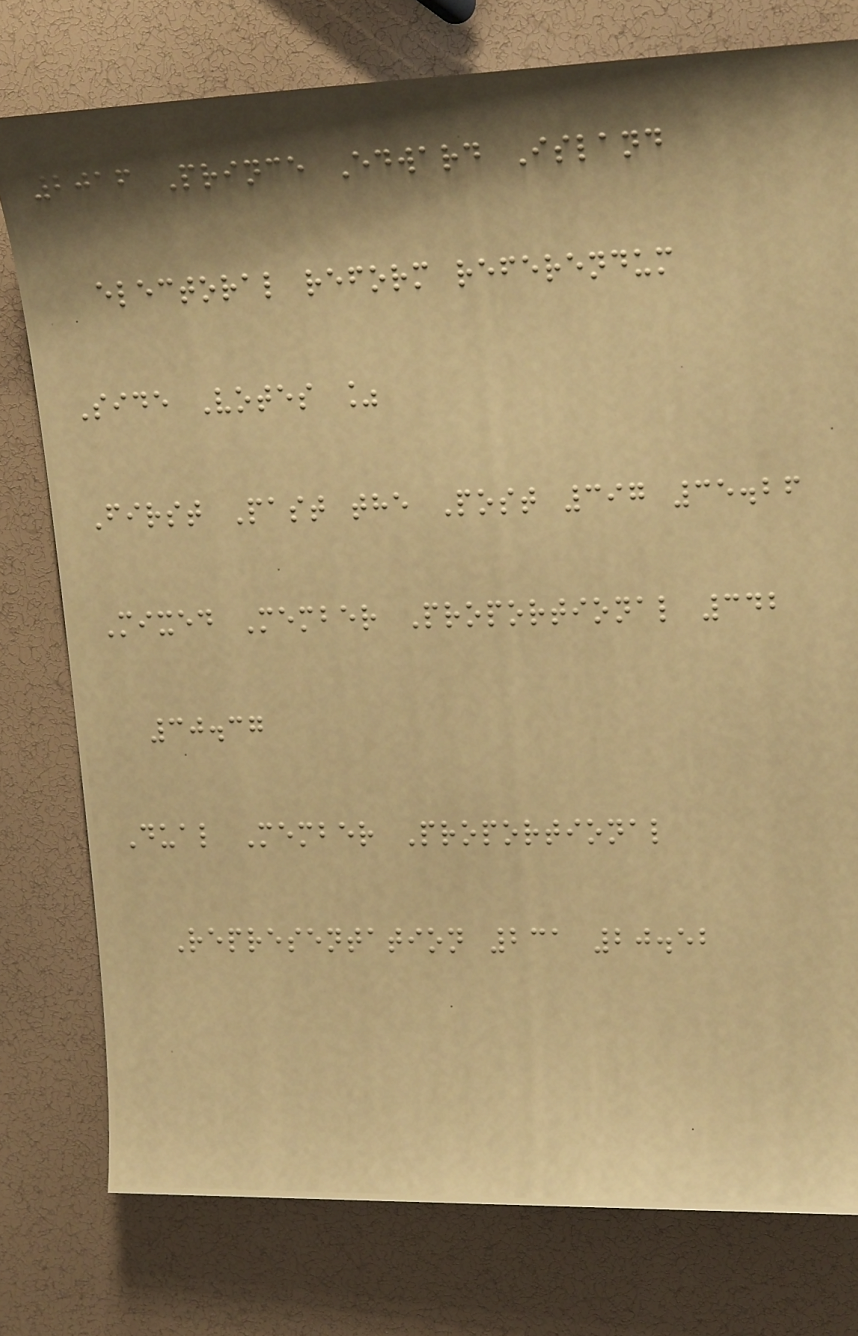2016 Prince Edward Island
electoral reform referendum
Side Votes %
First Past the Post 397 35.26
Mixed Member Proportional 342
30.37
Dual Member Proportional
Representation 231 20.52
